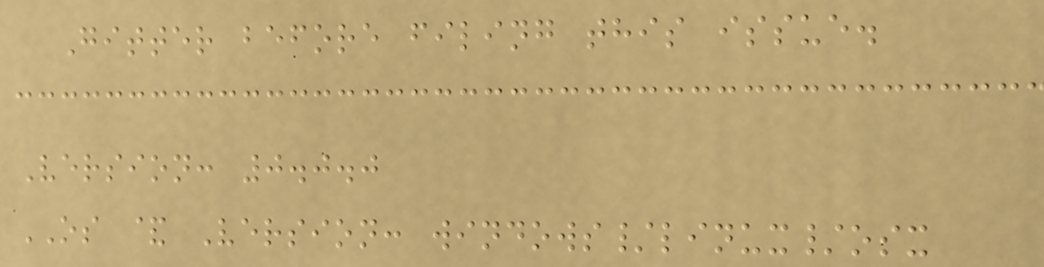Gitter before filing this issue.
Version: 0.0.0
OS & Version: windows/linux/osx
